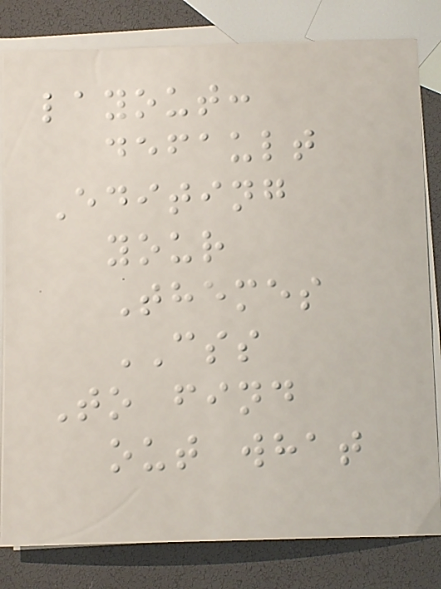layout:
default
Editing
your
Themes
CSS
To find
out what
